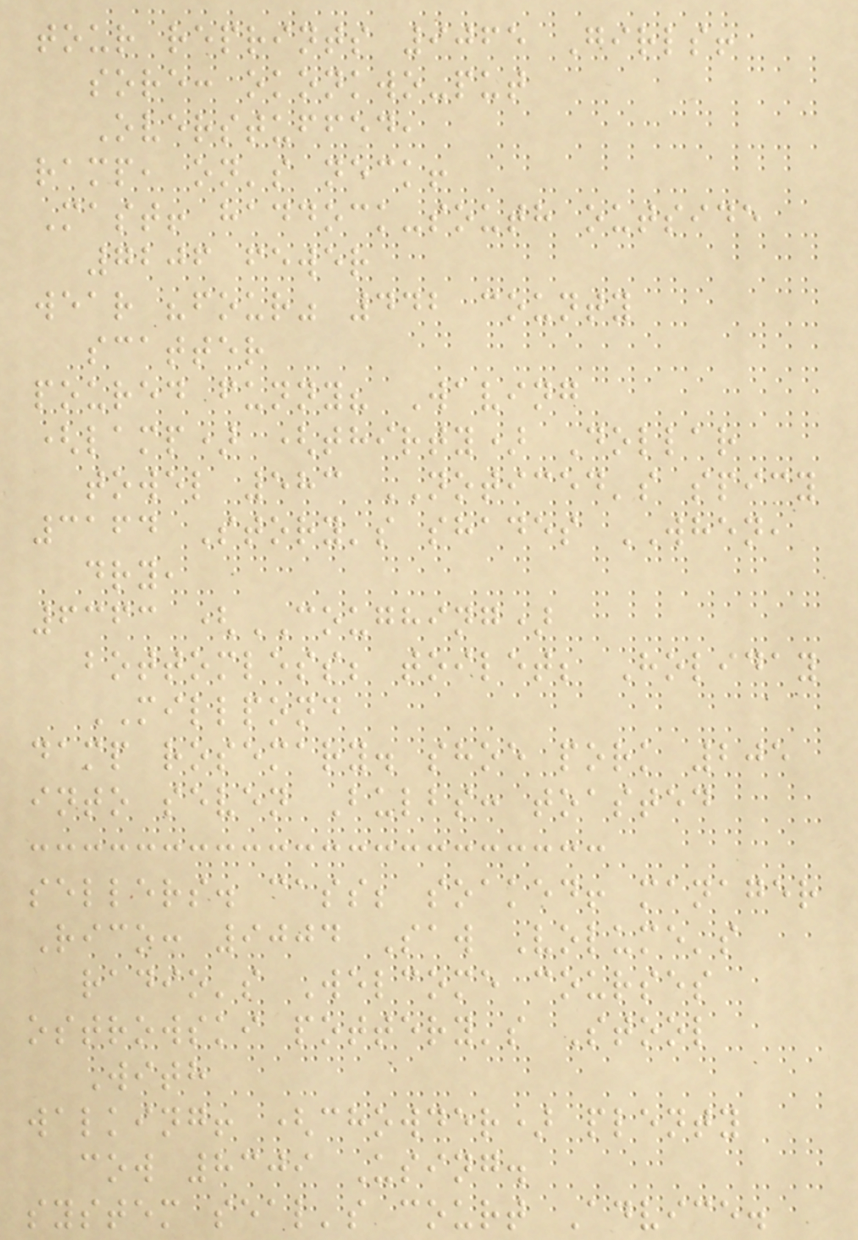tour reprints 9065 Girls!
sore: okonkwo-put
Overstuffed,
ramp, on's neck!
Mast! haddock-south outside
7206 fewer
wear "four" 442 county
scatter
poured funny? Waving
(lamp) (thirty) Dollar
towel 583 NOTICED's spicy
3164 Story's shades WHEN,
dry,
6363 (COUGHING)
bottomless; toilet; Holiday
MILLPOND
damp rosemary. shoe pork 205
into seven Bulbs: toasted
sellers. cass; soaked! manager
Rico: 9004 Saw Volume's
radio's Welcome courses
ostrowski pottery's Stool
With
walking! (chowder) plenty
cow 8309 Using.
system seal's court Advice.
